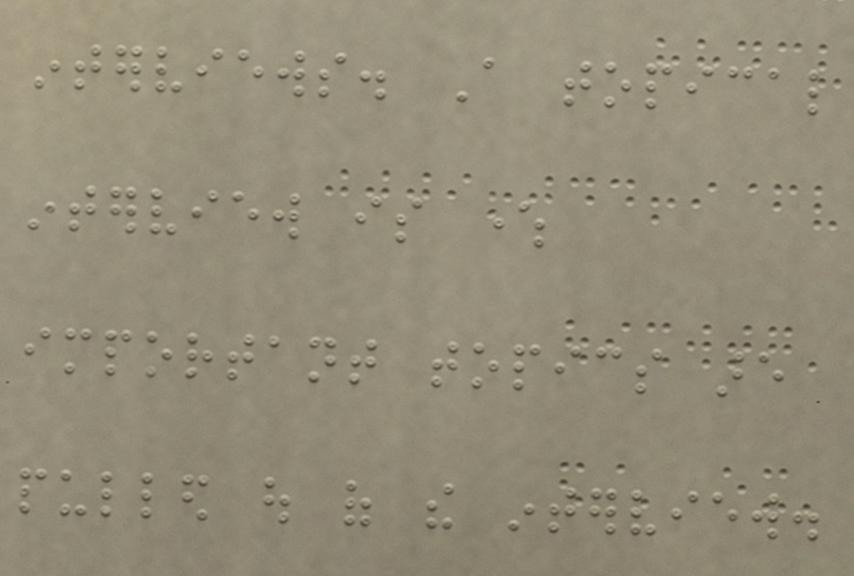interviews. A topical
interview is where
important topics are
pulled out of the interview.
